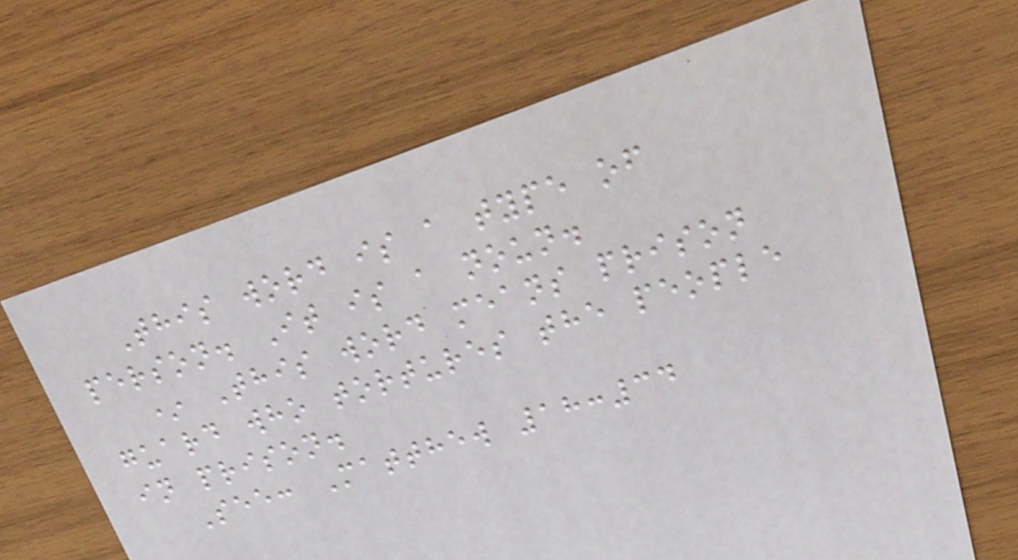This word is a type of
person. It is a noun.
* This word means prison
guard who tortures the people
in prison.
See: Matthew 18:34
